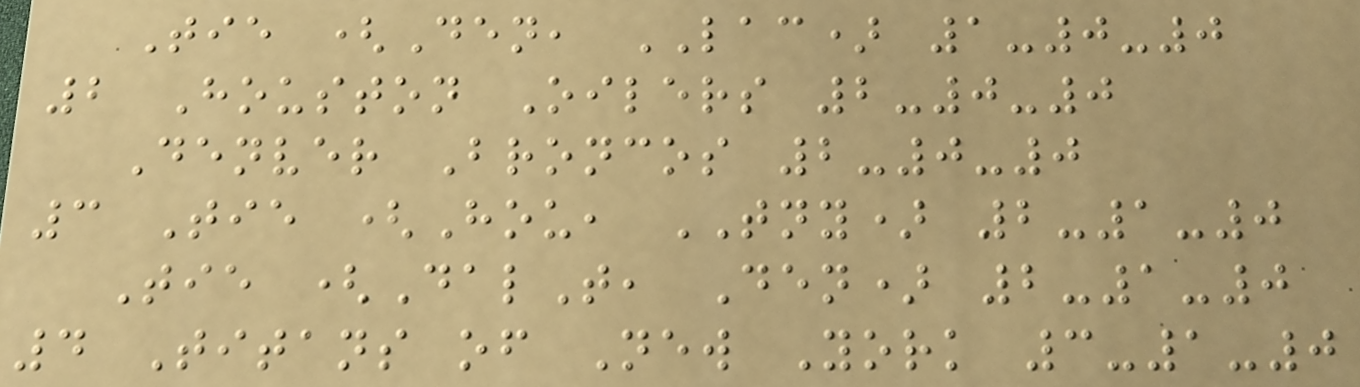Tie (Den, LAC) 1-0-0
2 Houston Oilers 2-0-0
Denver Broncos 2-0-0
3 Tie (Hou, TNY) 2-1-0
Tie (DalT, Den) 2-1-0
4 Titans of New York 3-1-0
